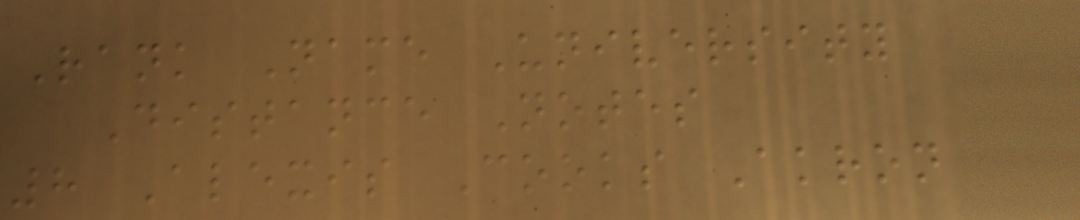Rank Name University
Distance Notes
8 Alexis Cooks Akron
